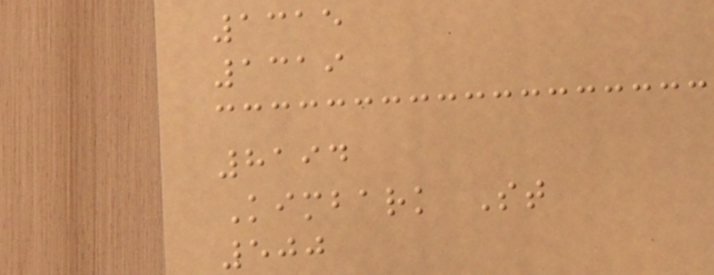1315
1319
8194
Kimbark St
500
